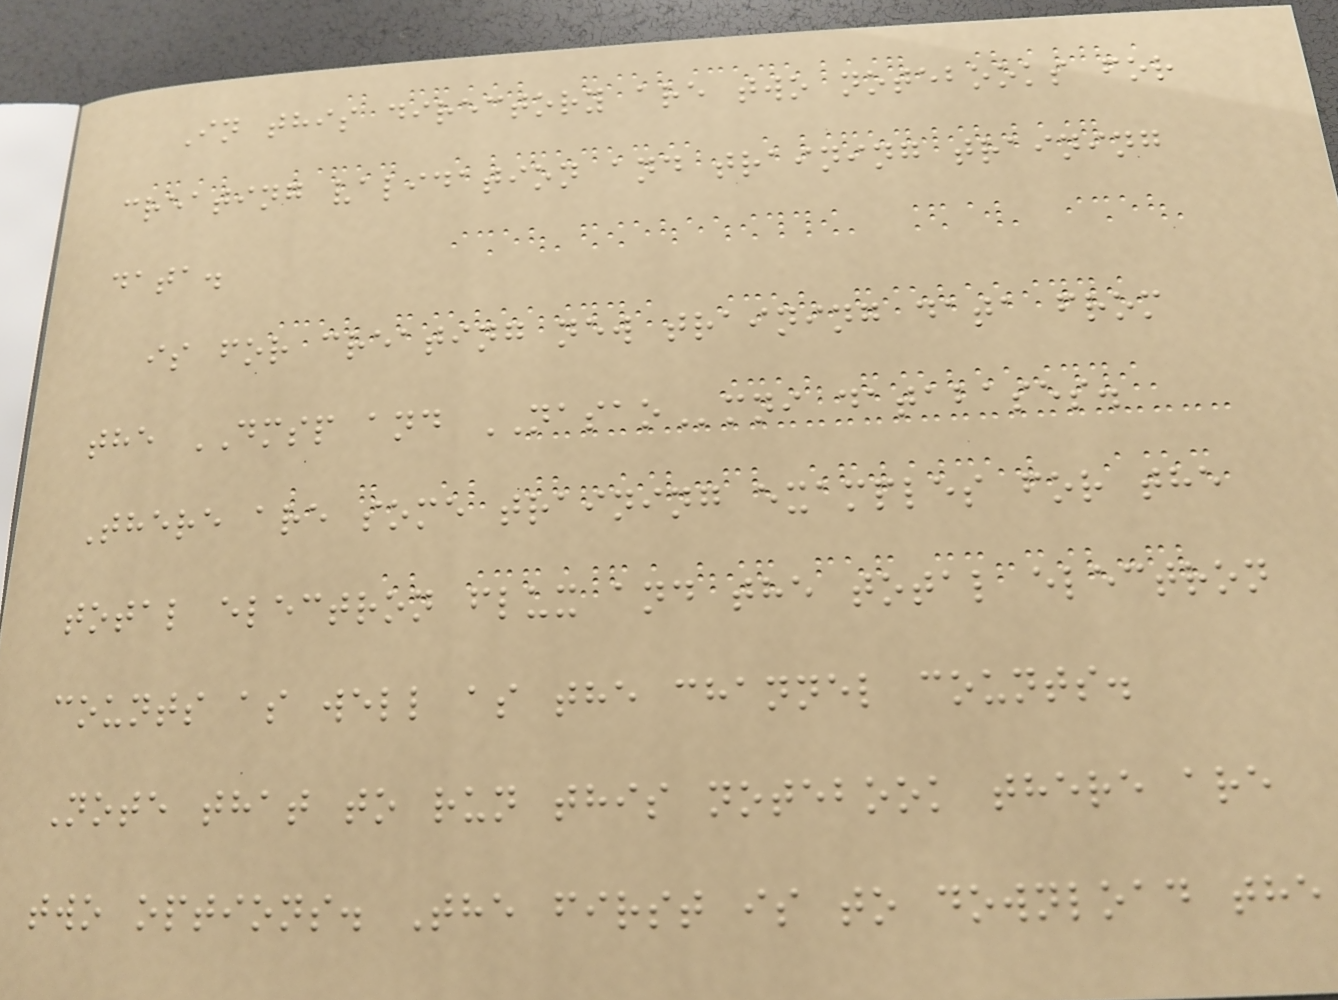In this directory are two notebooks for
creating validation and training training
data.
is for creating new training data from
the DMSP and NASAOmni databases.
There are some training examples for the
total electron flux and the total electron
counts as well as the channel counts.
Note that to run this notebook there are
two options. The first is to download the
